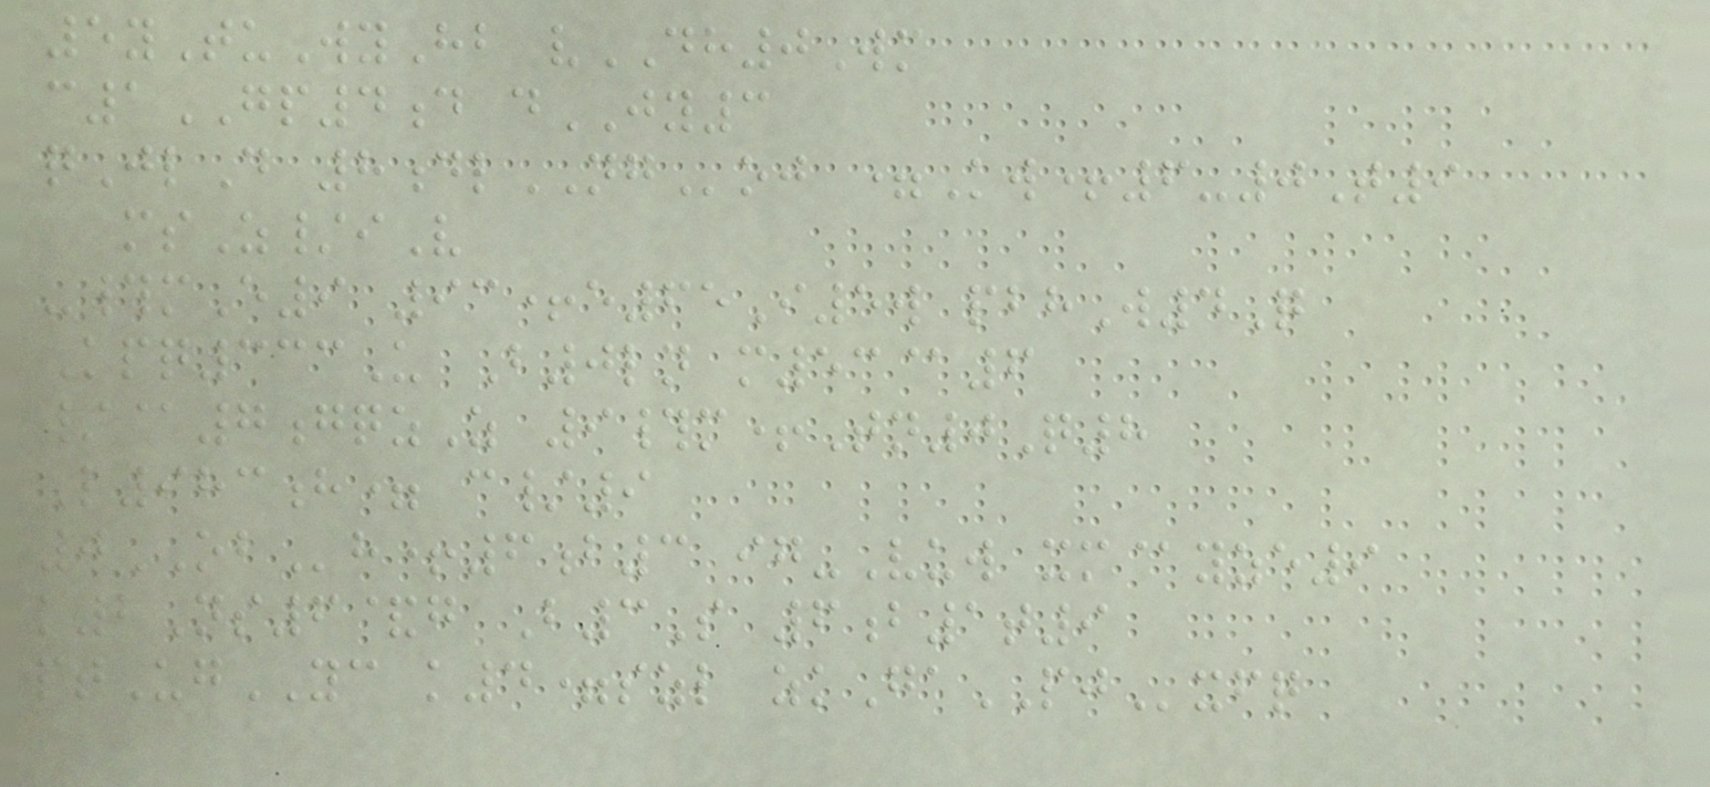5yTuWyHb vDH0Wm
c1GP4d dJY3
qJlD 8dlNGoj =Kw+6-0T9
msZ/iV
-#mE9 93+e65I5w pbhW4Q
Kpq333U B0ln m53@6
/@7gqzZ 9#m+Tn0Q8
L983h= c/9
0OBh+6b3 ig-Vuw xm@yze9
k2Ns6&g B3S 6b1t9
ptUgYC k4=szl zkGaPJxfq
